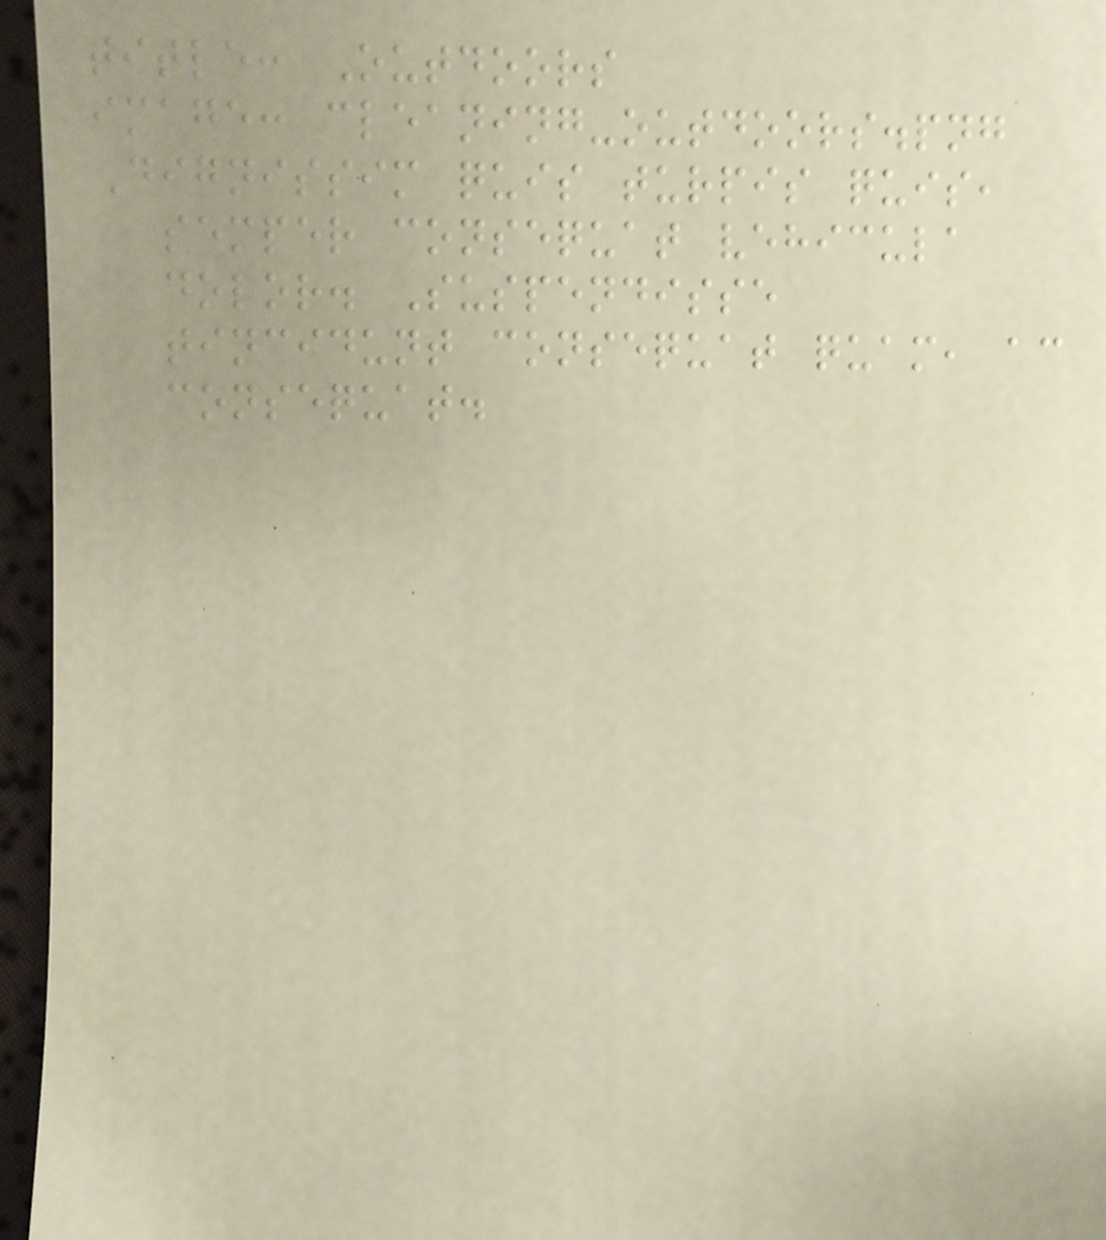title: Outdoors
image: cleaning-outdoors.png
Dignissim quis turpis quis,
semper consequat vehicula
dolor. Suspendisse
tincidunt consequat quam, ac
consequat.
